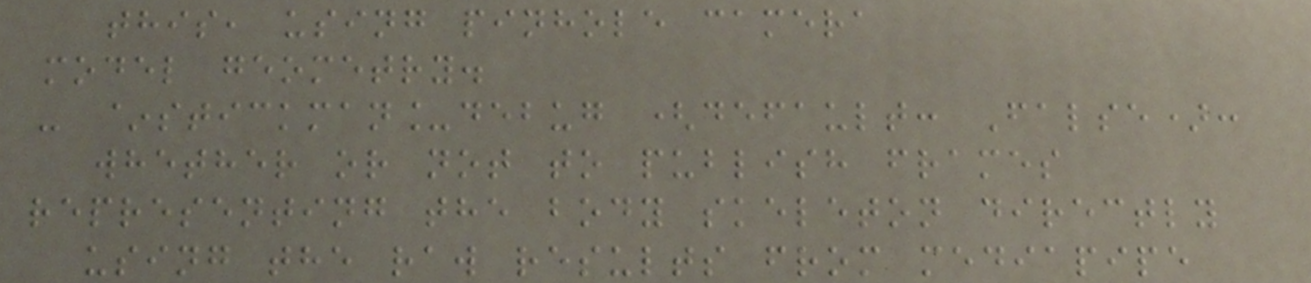this, using pinhole camera
model geometry.
- ~stickman_debug (default: False):
whether or not to publish frames
representing the body skeleton directly
using the raw results from mediapipe
